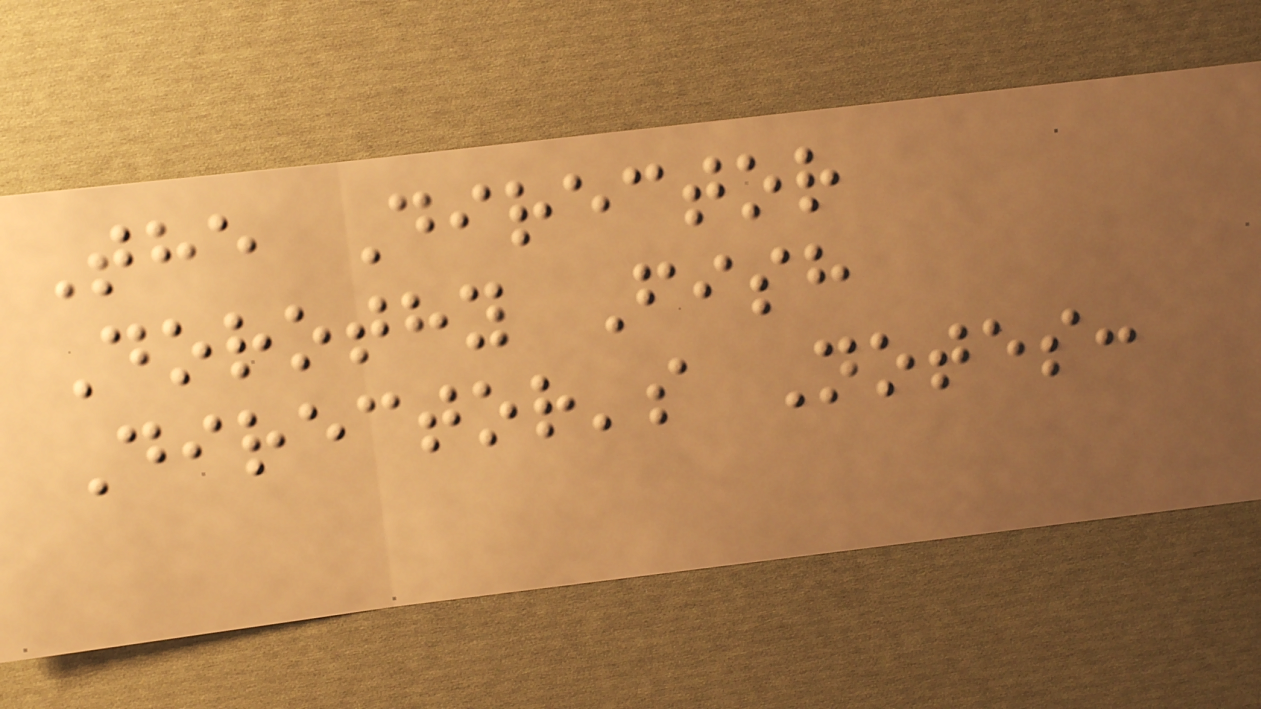The Director
Dorothy Fish
Director's Notes:
